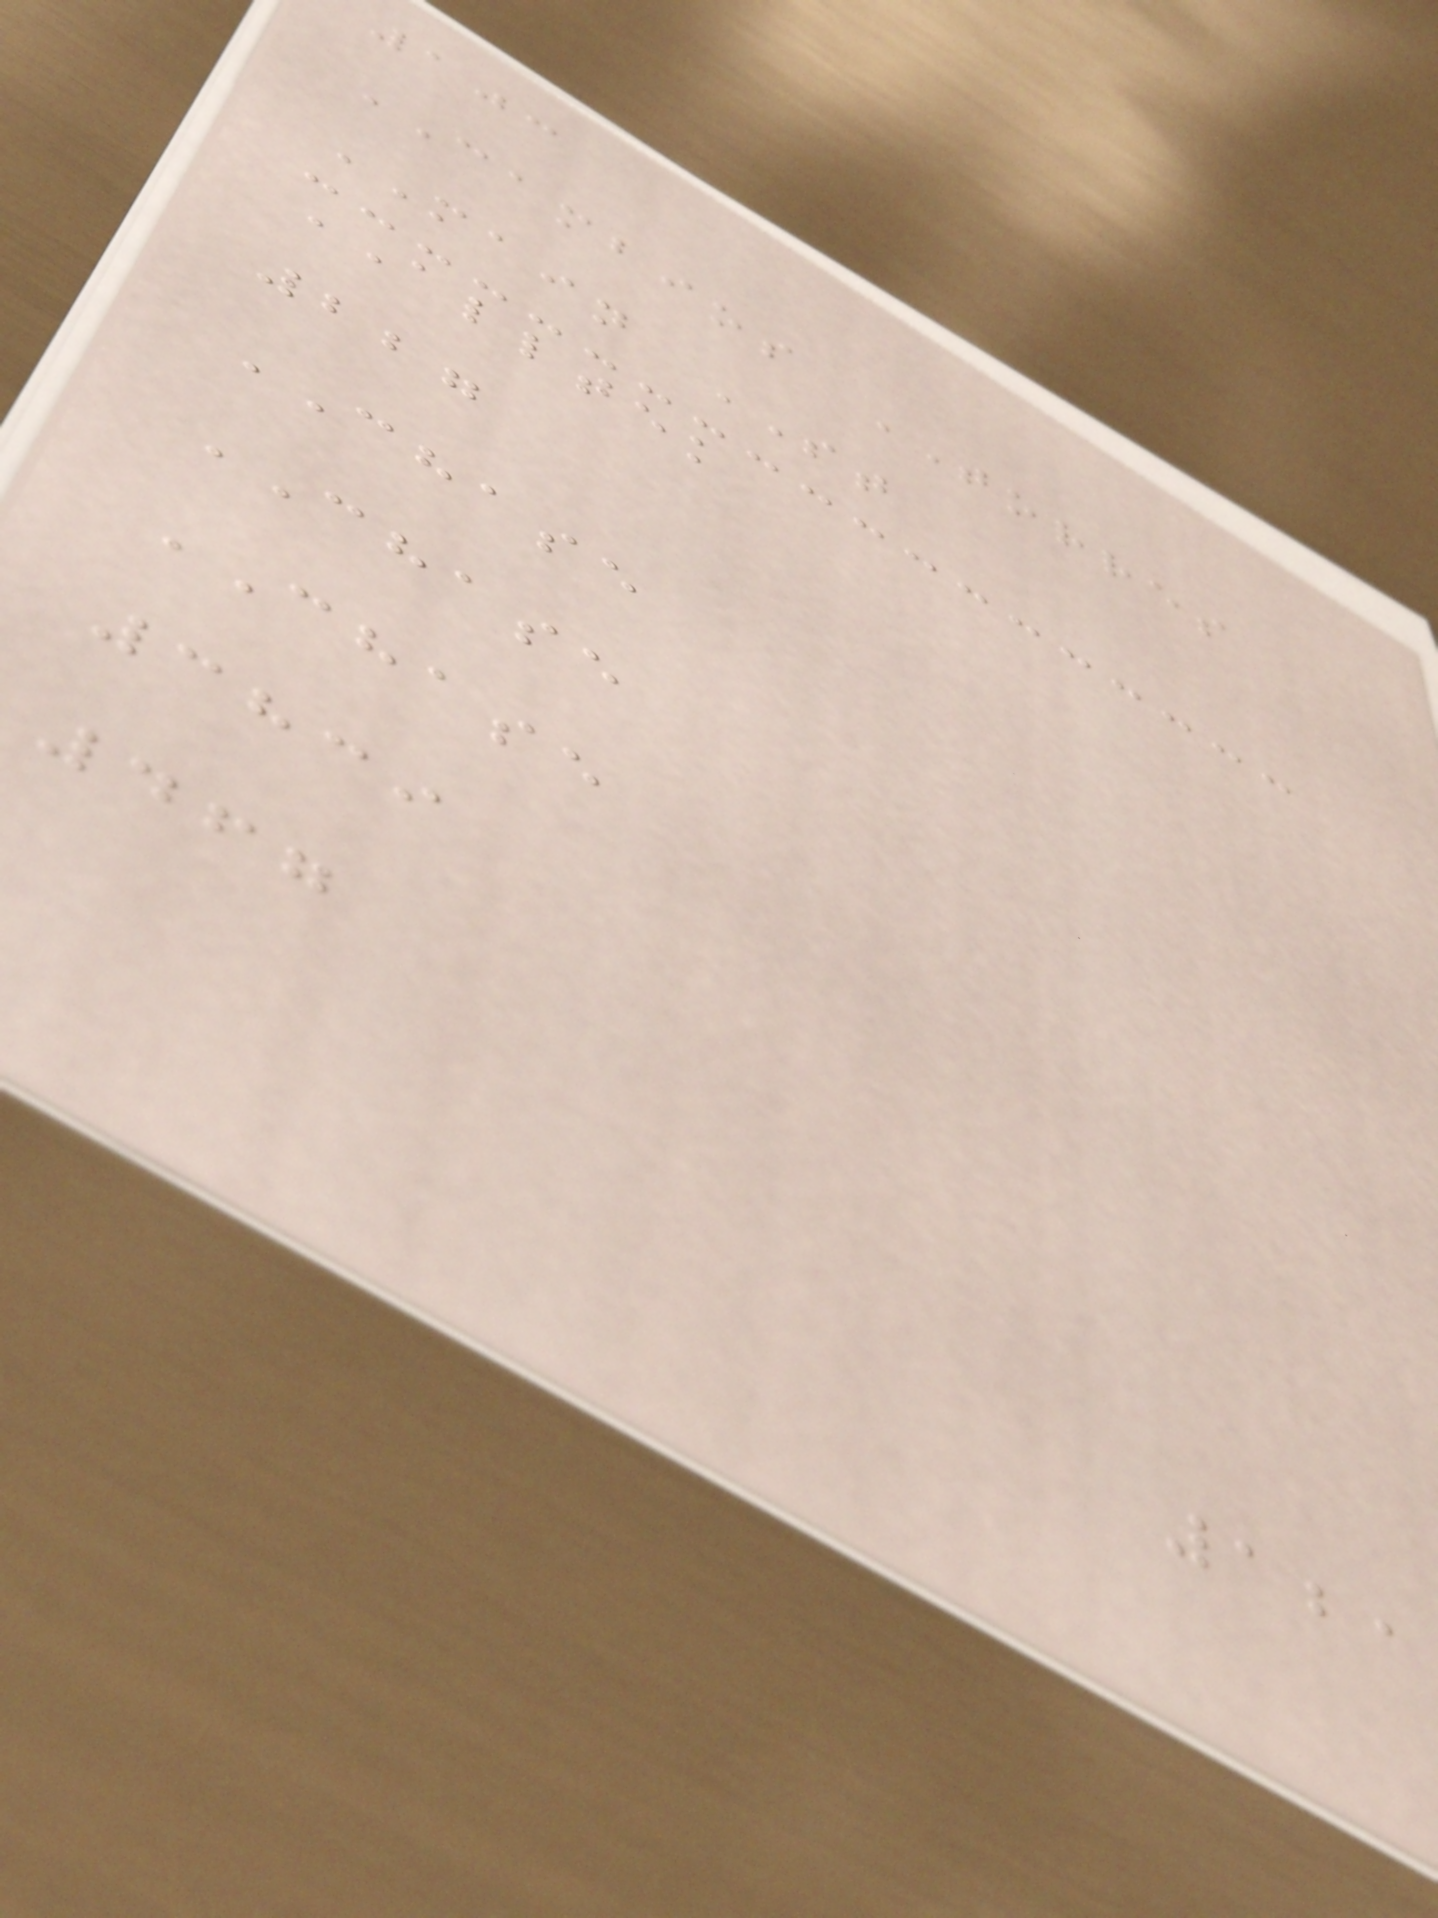103
CAMBIOS TORRES
MAIN ST
ALLTEK
227
CHASE
CHASE
CHASE
3839
467
121
